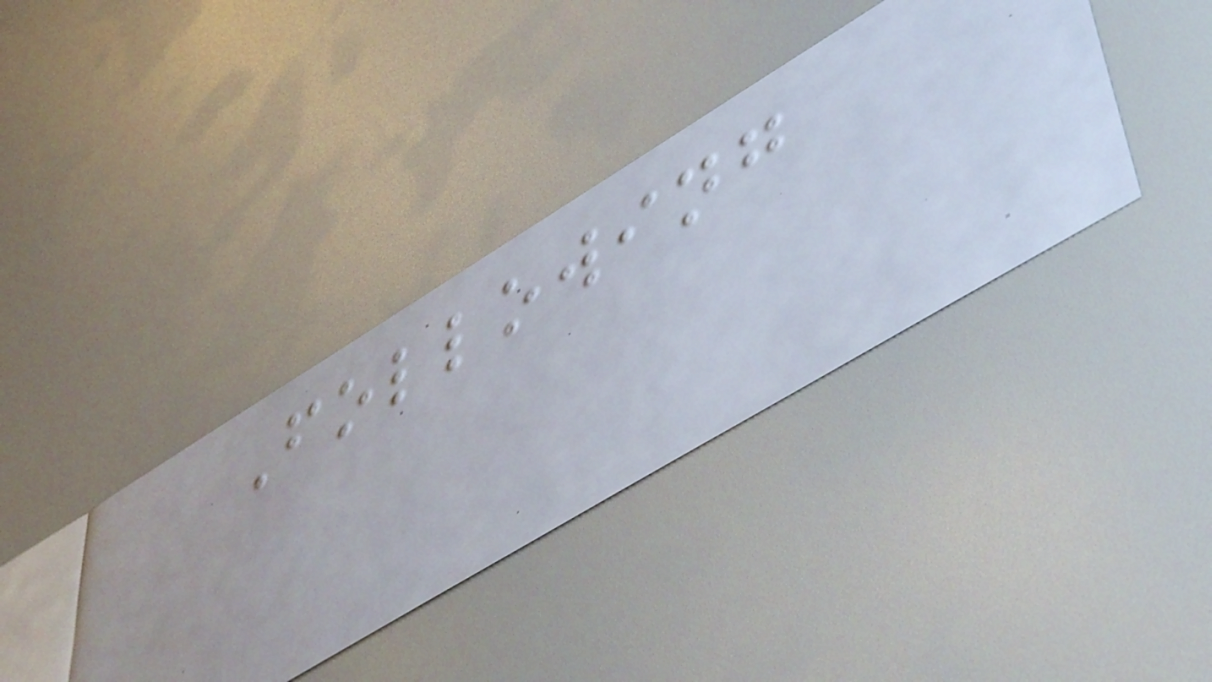Following
